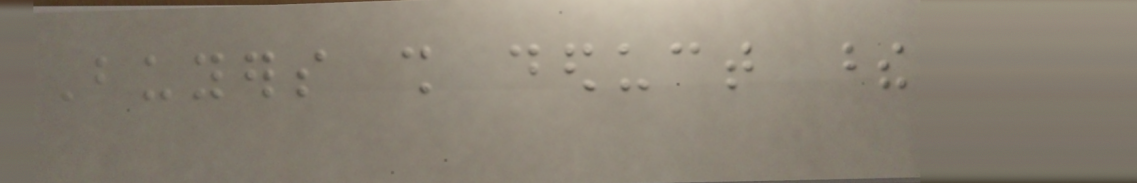Buyers shall deduct these
